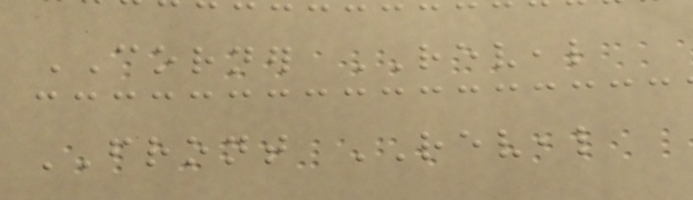CORNER REVEAL
FRONT REVEAL
